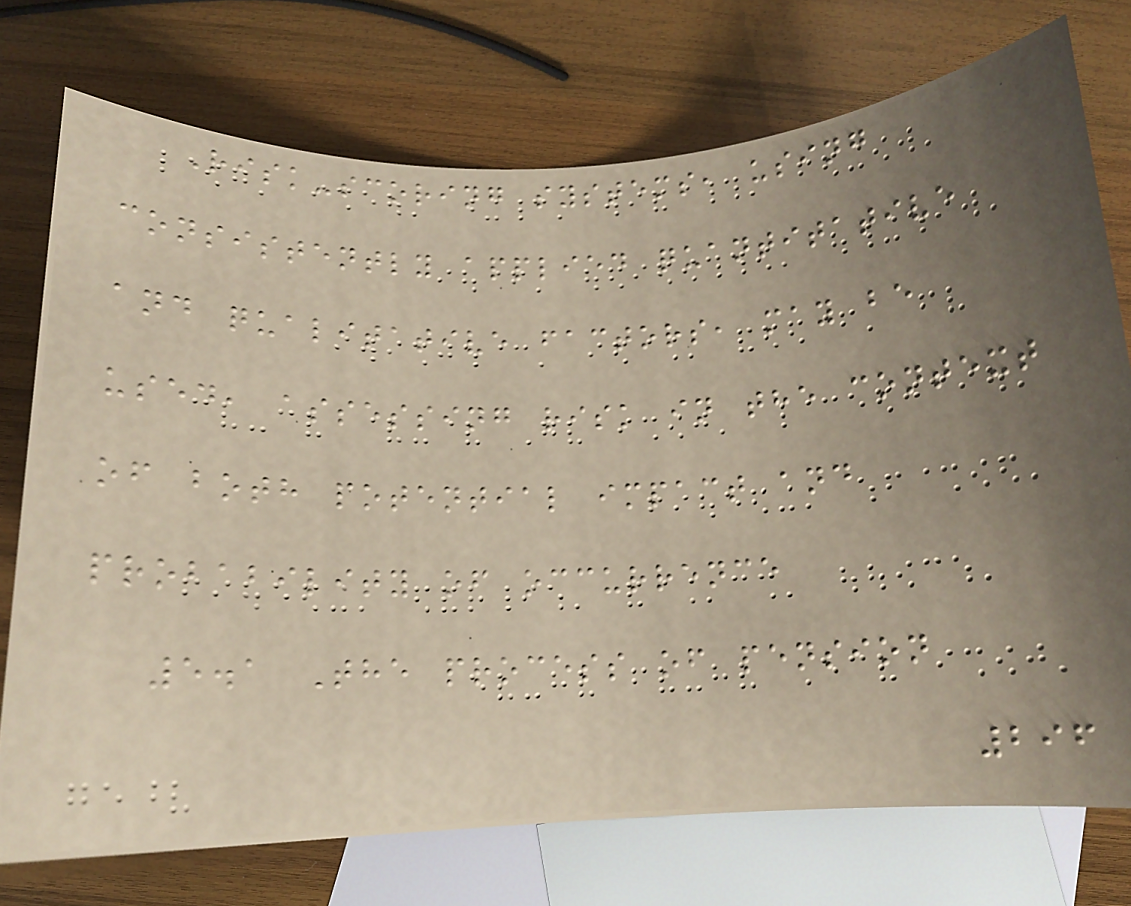Risk-scoring systems, using
consistently applied quantitative
and qualitative factors, may be
used, assessing risk in the context
of both potential impact and
probability of occurrence
5.1 The process of pension
296
